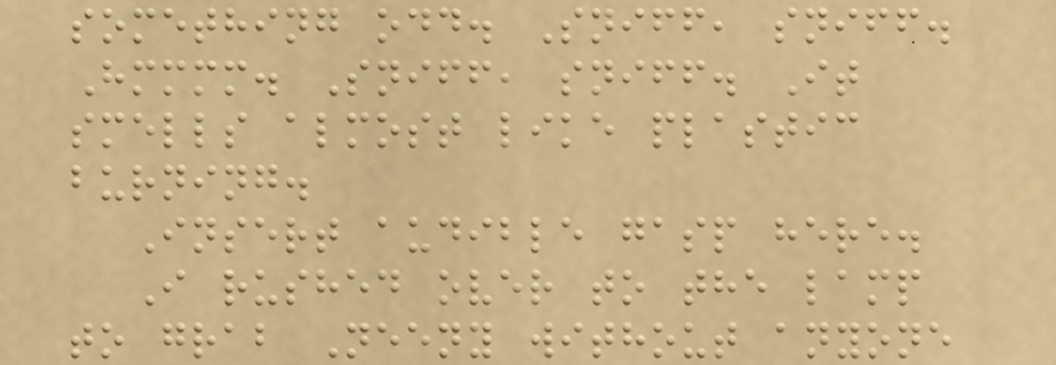something odd. Sniff, sniff.
Hmmmm. Sniff, sniff. It
smells almost like plastic
burning.
Insert audible gasp here.
I rushed over to the lamp
to grab Neeny without anyone
